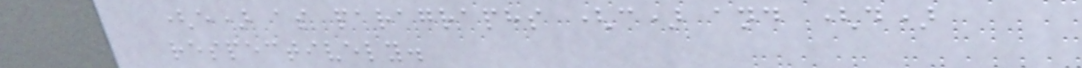(e) as paragraphs (c) and (d)
respectively.
